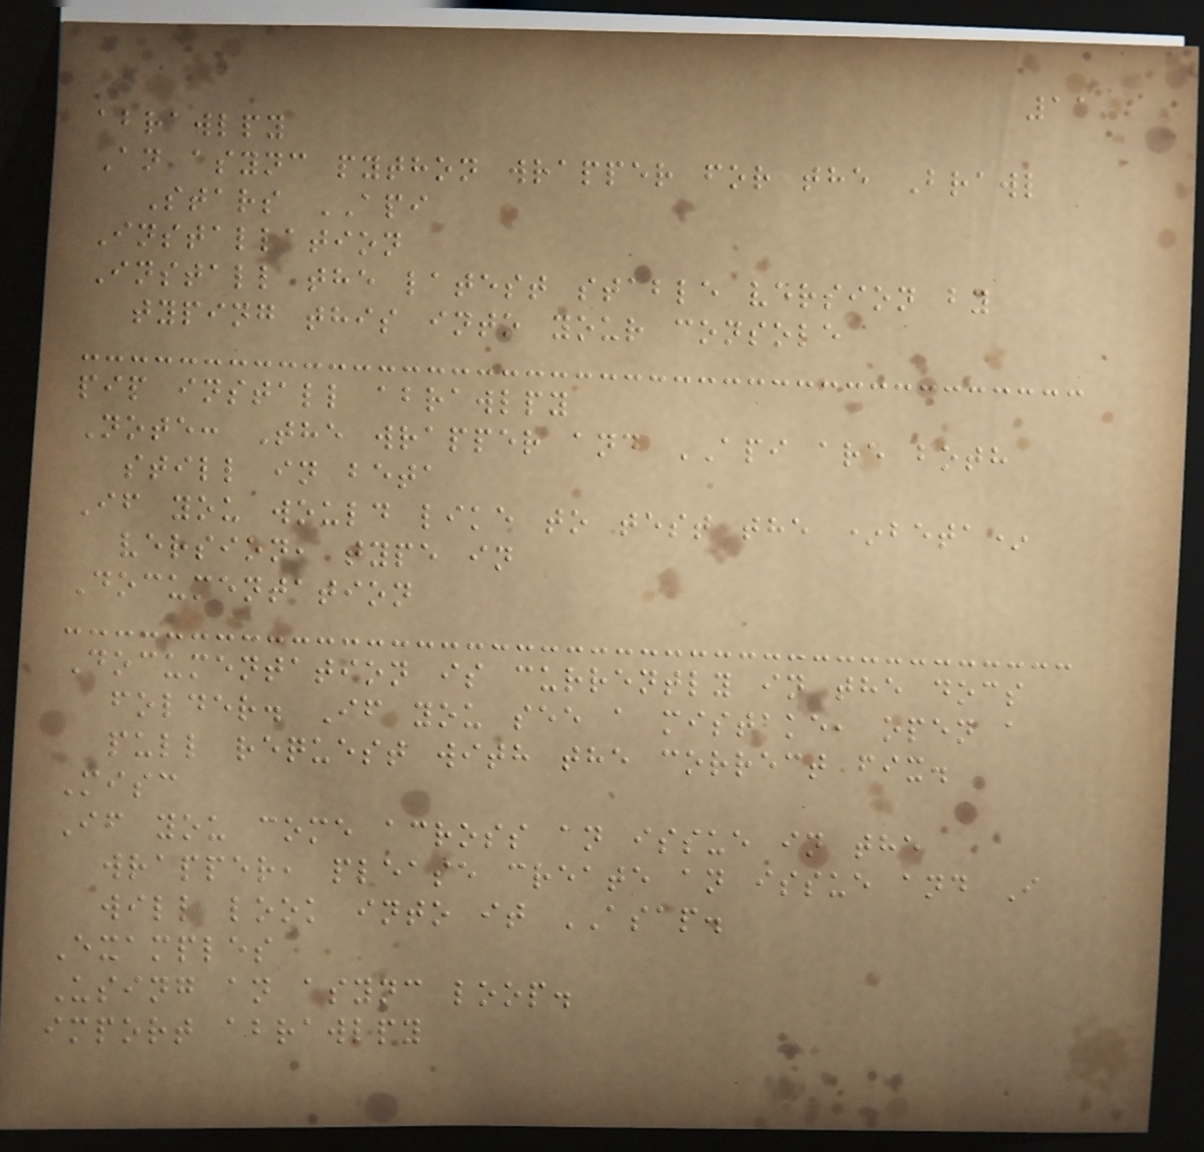11
abrawlpy
An async python wrapper for the Brawl
Stars API
Installation
Install the latest stable version by
typing this into your console
pip install abrawlpy
Note: The wrapper and API are both
still in beta
If you would like to test the *beta*
version, type in
Documentation
Documentation is currently in the docs
folder. If you see a mistake, open a
pull request with the correct fix.
Misc
If you come across an issue in the
wrapper, please create an issue and I
will look into it ASAP.
Examples
Using an async loop.
import abrawlpy
